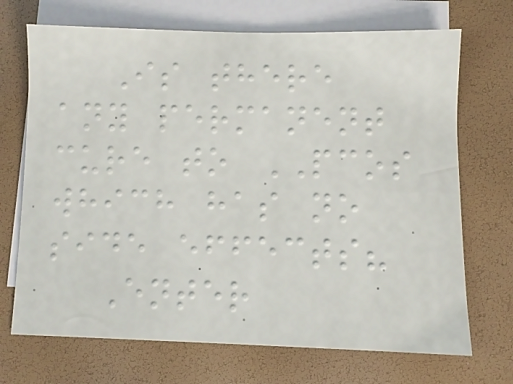Is there
any permanent
cure to PCOS
which has no
side effects?
Enter
